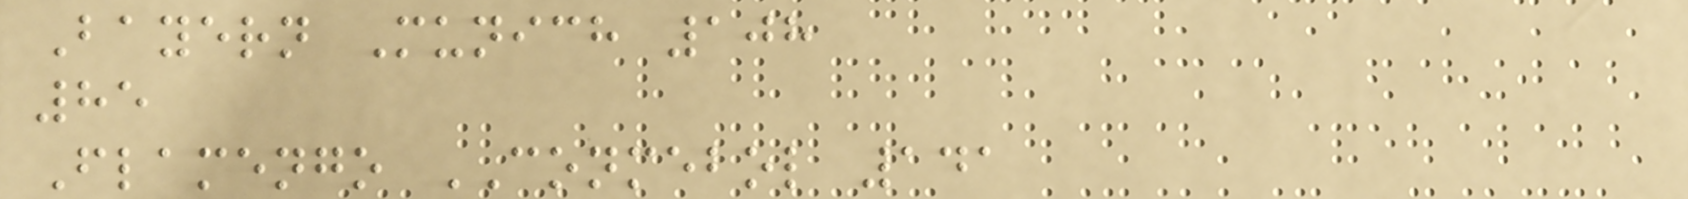Bayern Munich 108
85
Flamengo CONMEBOL 141
